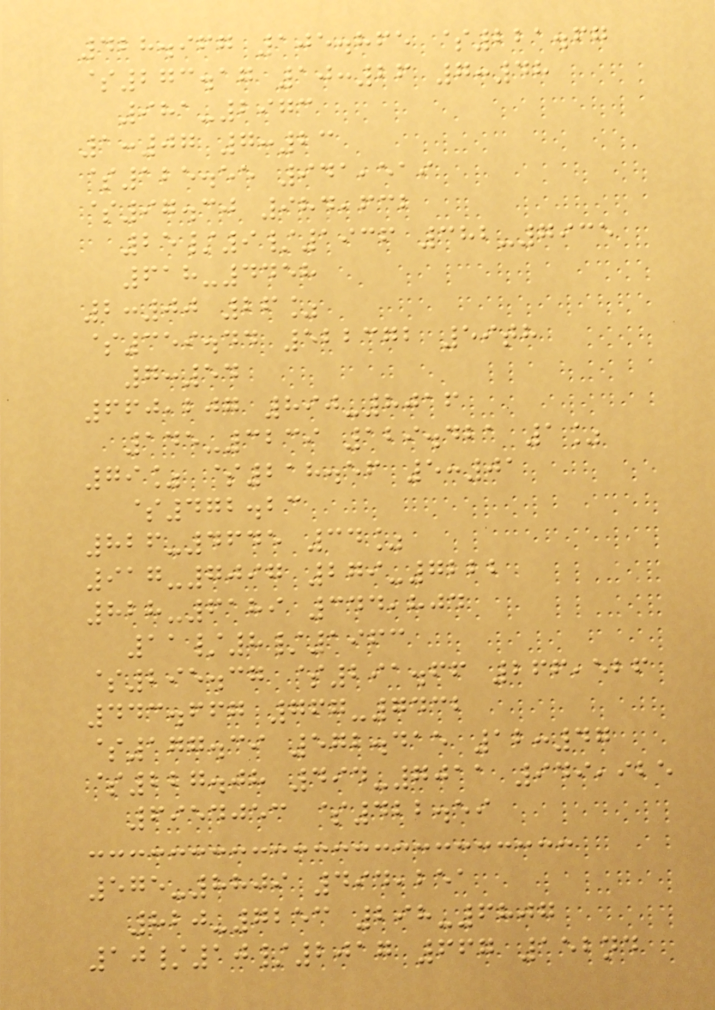428.967 105.865 $221.67
$273.17 10:26 7:48
981-2973
1:07 7:23
$125.55 941,519
$97.30 984,632
25/9/1936 382-7935
618-4458
2:00 26%
$359.44 522372 59th
7:54
660,207 890-8016
145-3239 129.421 1%
79% $218.56 5:01
$472.23
826-4645 34%
917-7097 279-7222
828-6189 344,804
11/8/1963
$295.37 $291.66 266,526
443.667 767-7432
$177.39 572.415 12:47
$227.08 494-7011 949,925
6954053 $422.59
575-8809 494,251
820-7253 298-6807
10/10/2017 667 152nd
